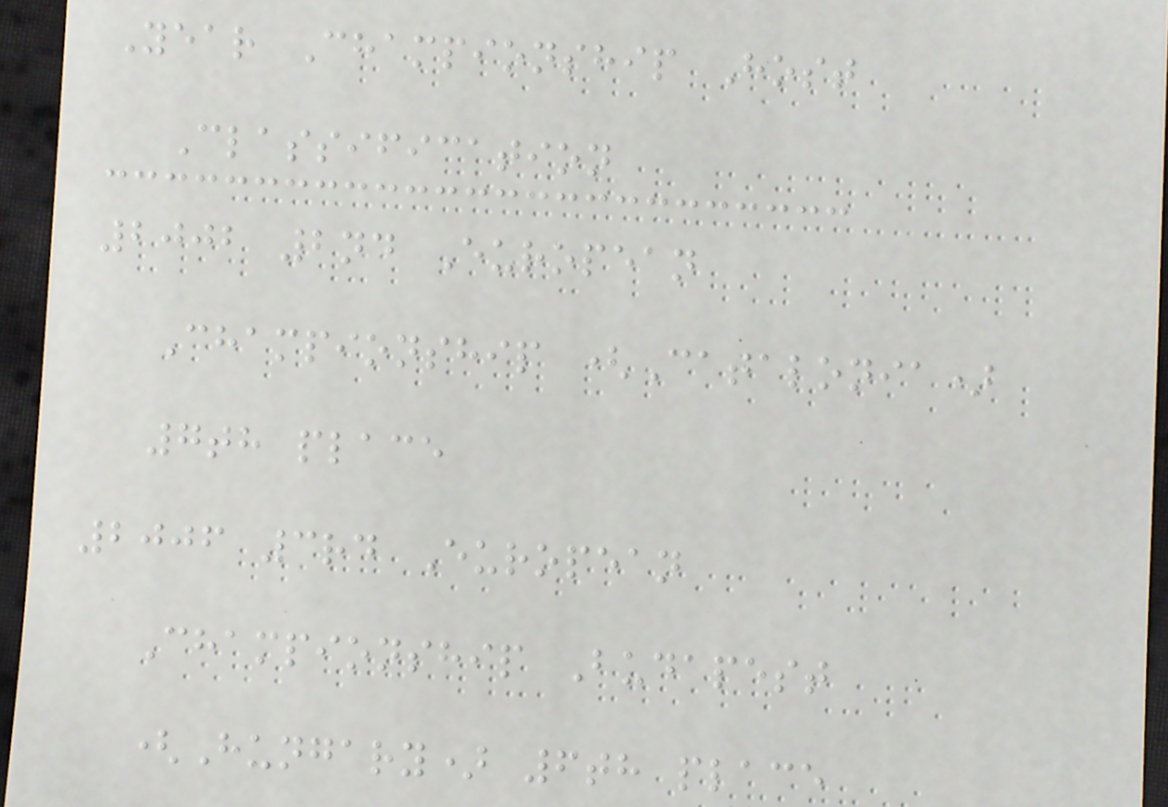Year Championship Host
Classification
2002 2nd European
Championship (Catalonia)
7th place
2006 3rd European
Championship Budapest
(Hungary) 6th place
